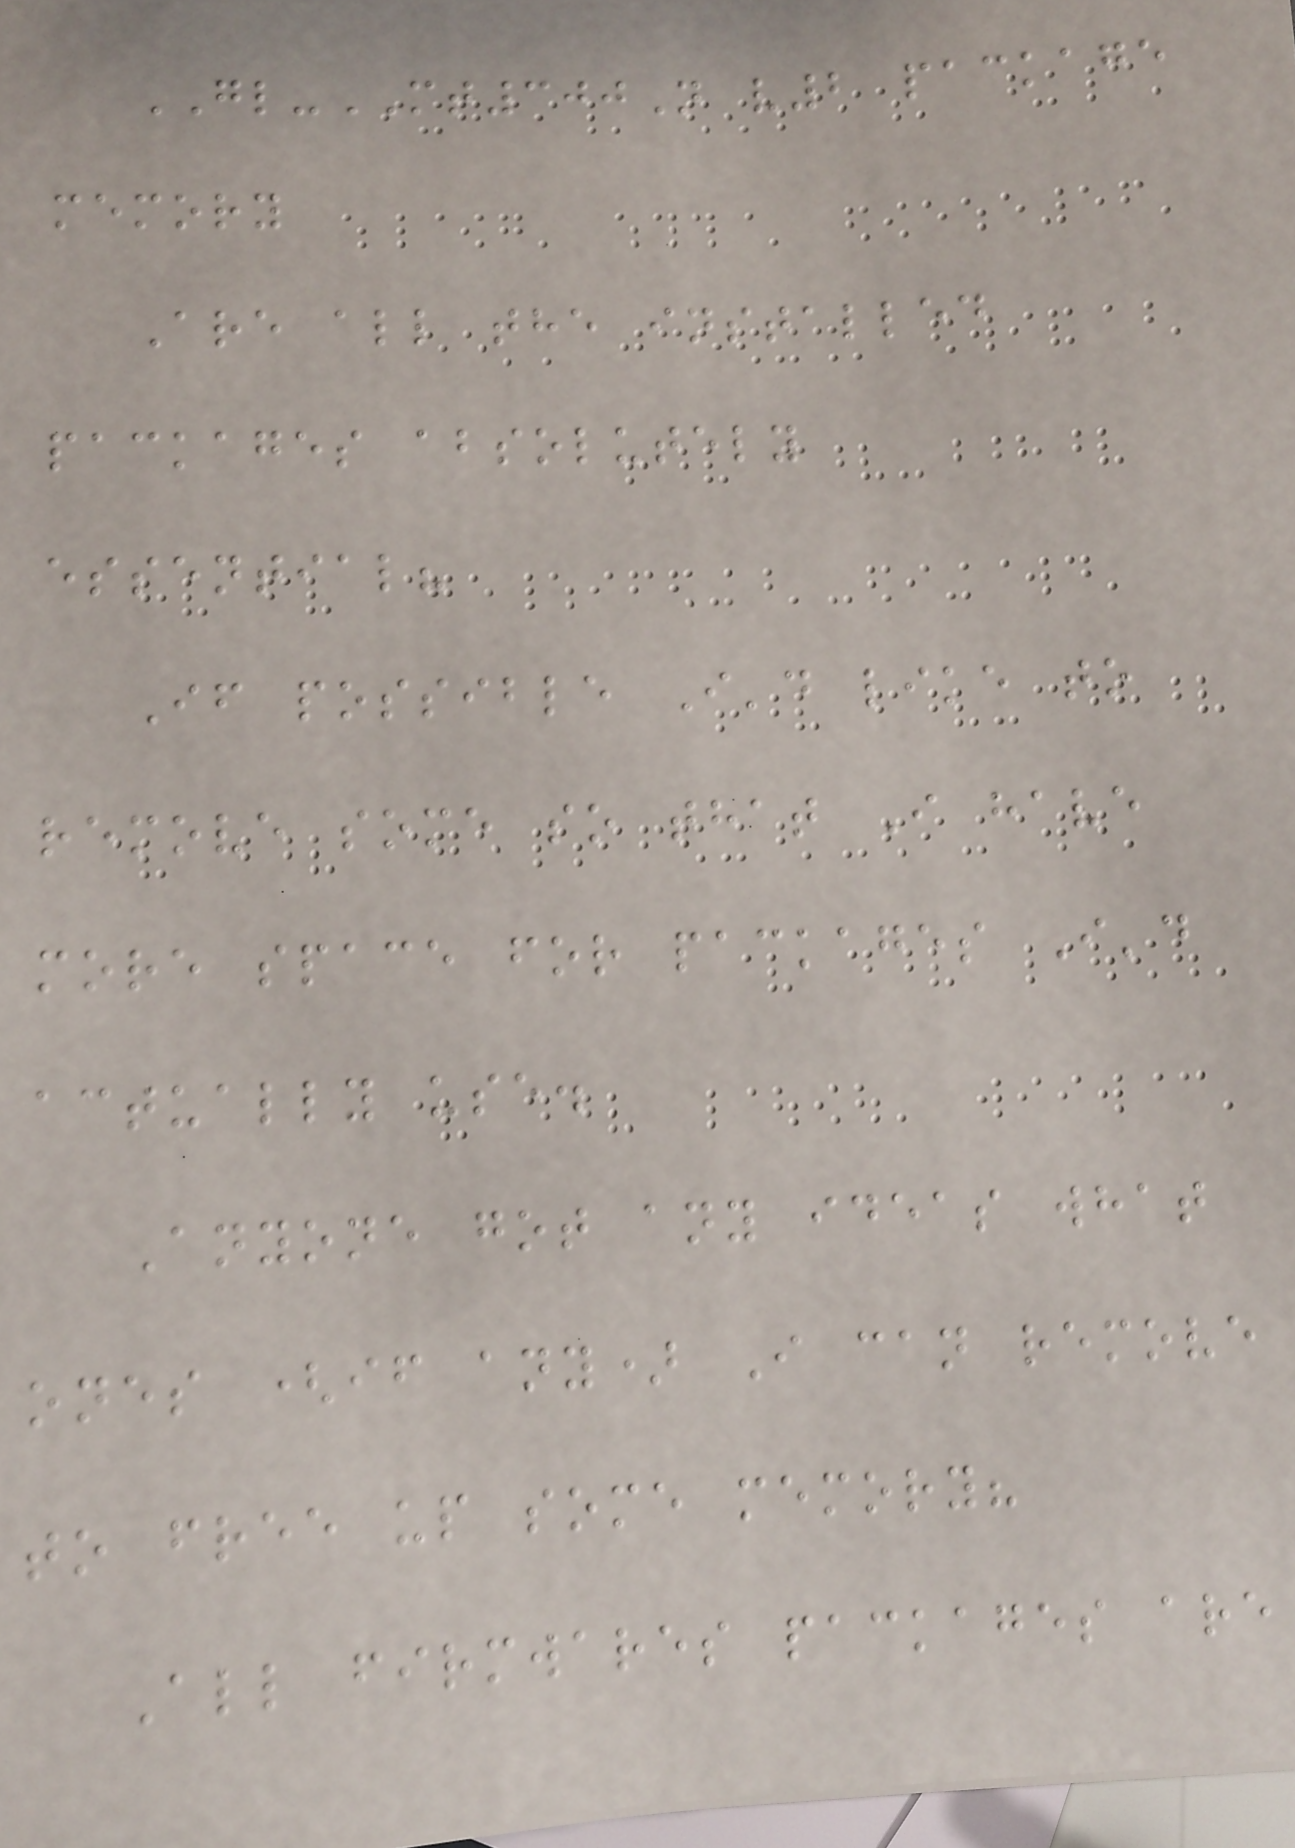GL-MT300N v2 package
memory
Are all the installed
packages absolutely
essential?
If possible I'd like to
remove some so that I have
more space for packages I'd
actually use.
Anyone got any ideas what
ones (if any) I can remove
to free up some memory?
All firmwares packages are
